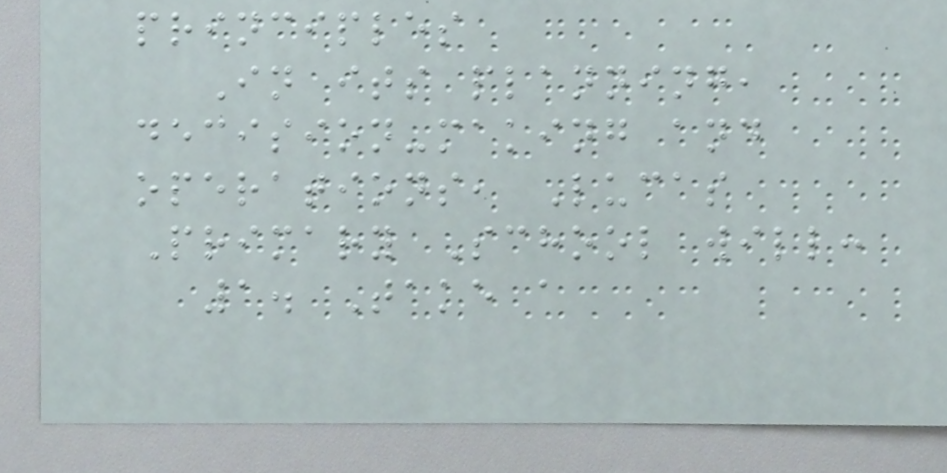principles
In its planning,
decision-making and
operations, Lucas
Primary School will:
1. Take a
